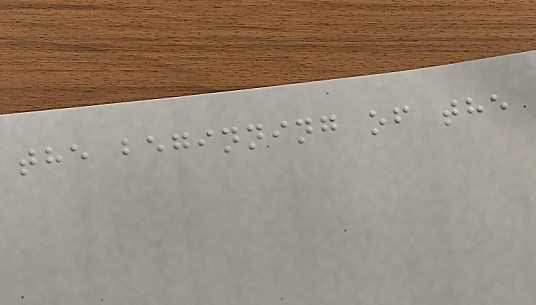the beginning of the
